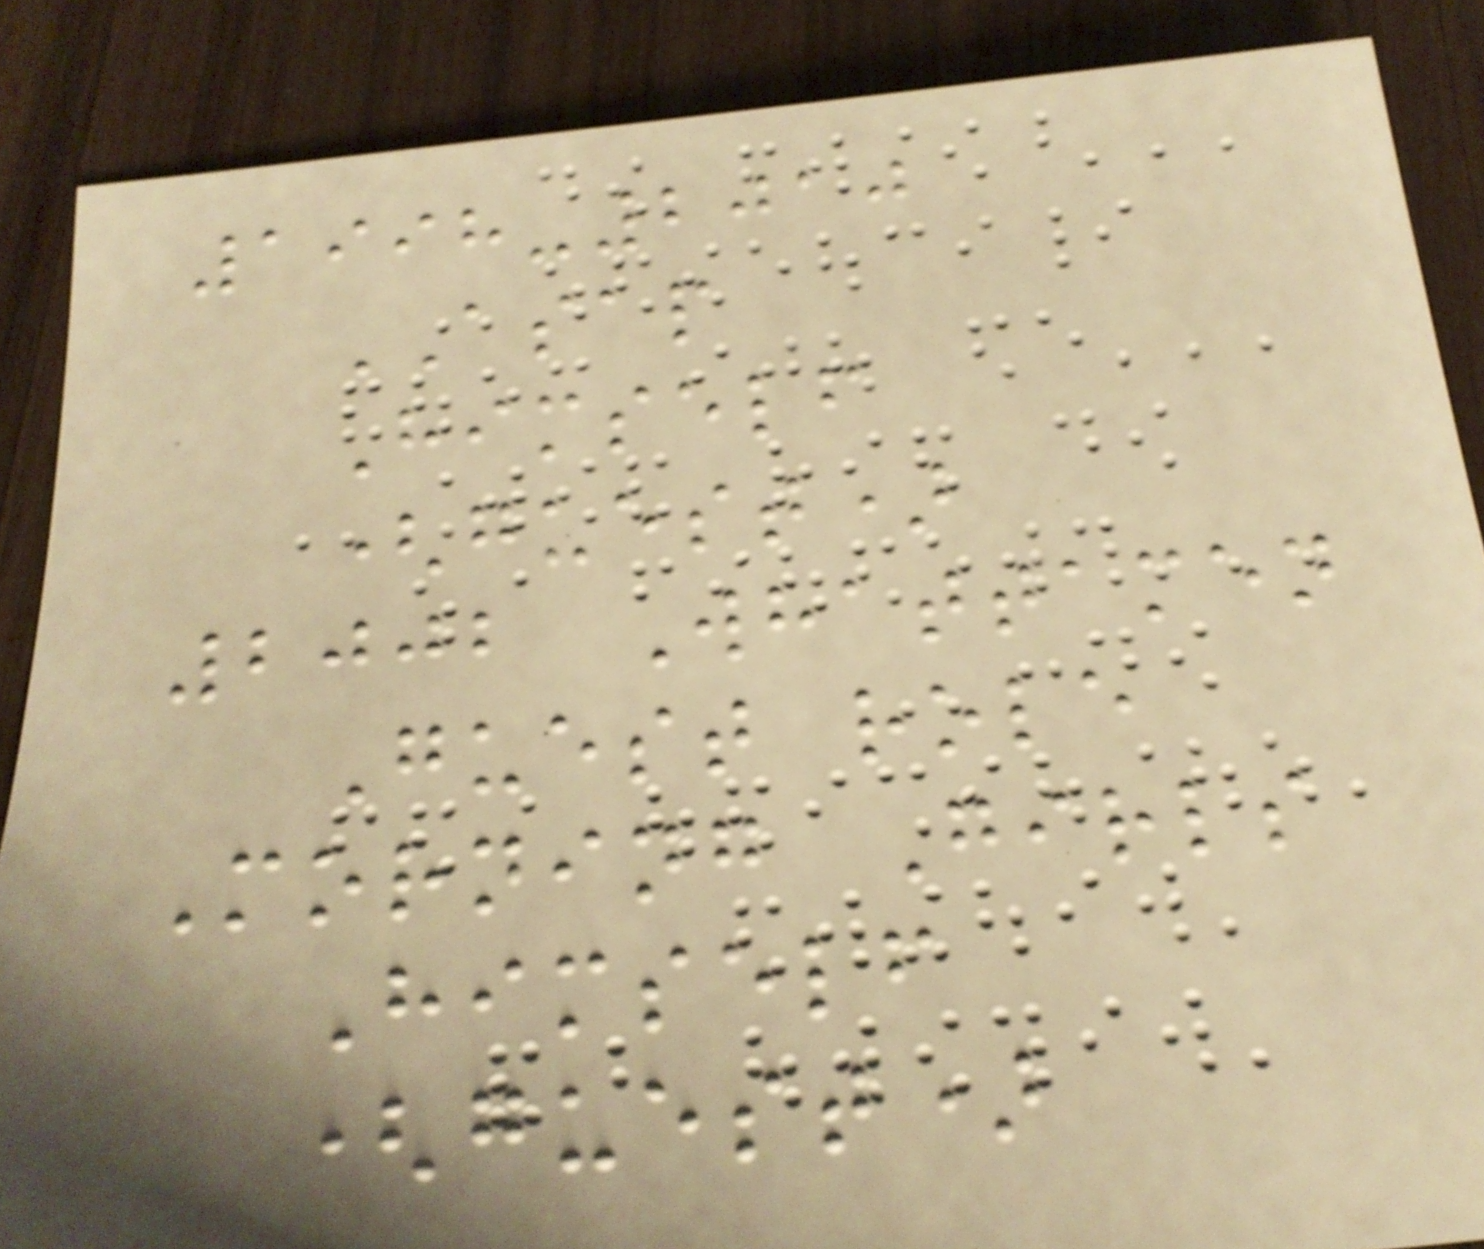1998-2010
ASAP
Himself
(guest)
2002 Whattamen
Guest role
Morning Girls
Himself
(guest)
